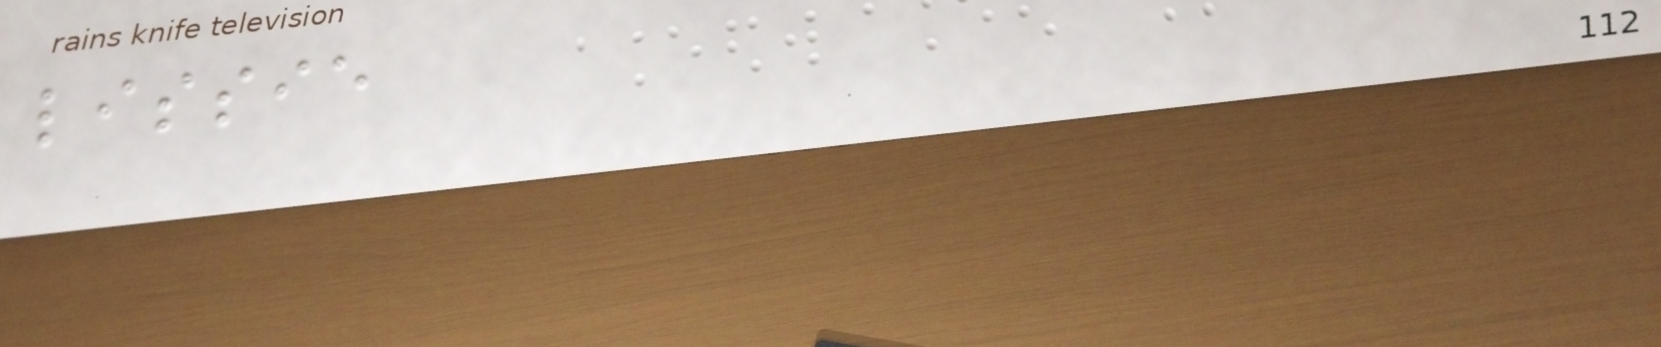lissie
